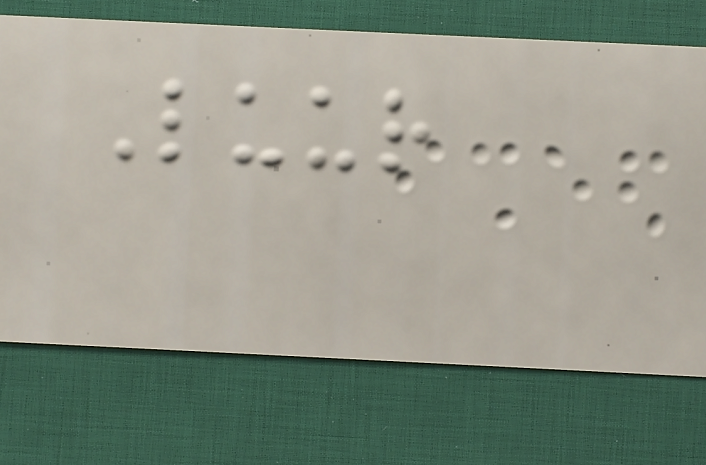Luur
